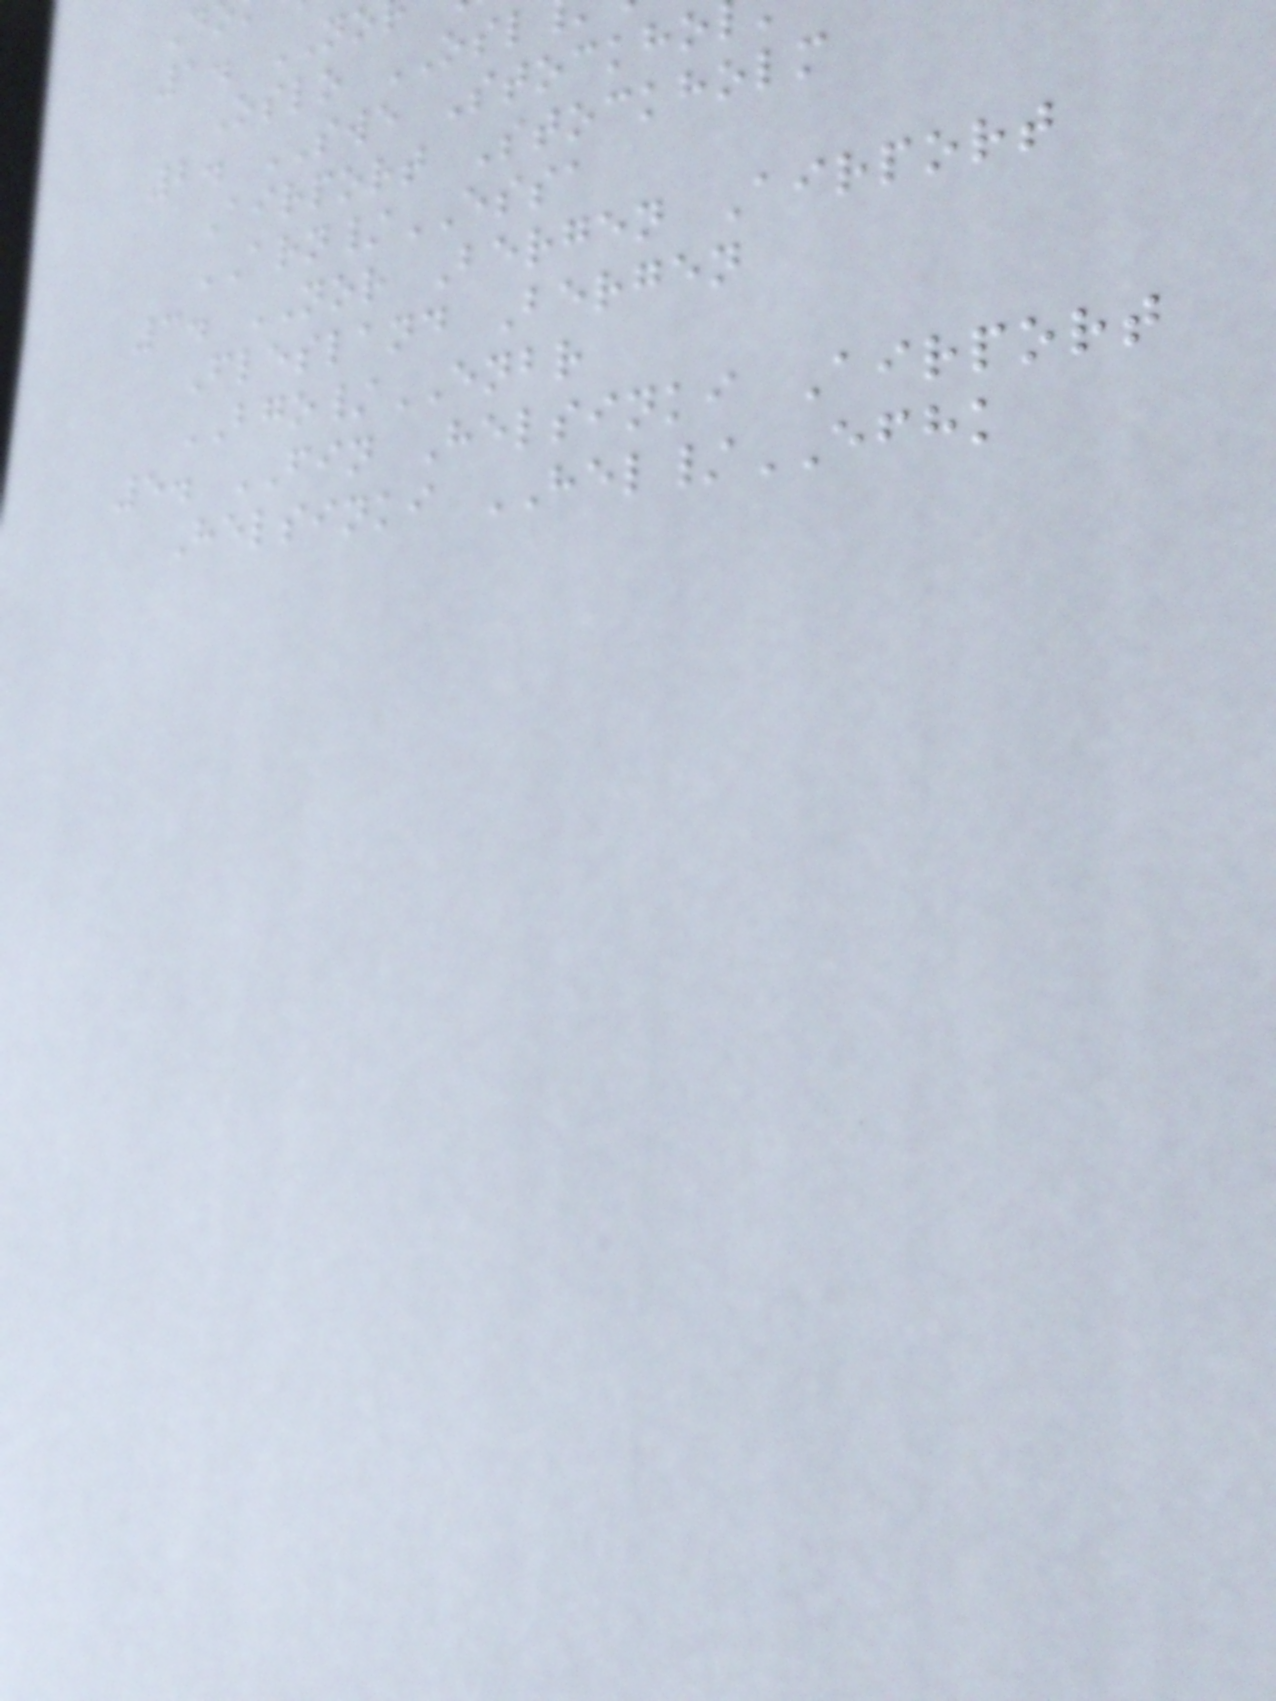1. NO
Oslo OSL
2. SWE Stockho
Airport Stockholm
ARN/ESSA
3. NOR Bergen Airport
Flesland Bergen
BGO/ENBR
5. FIN Helsinki Airport
Helsinki HEL/EFHK
